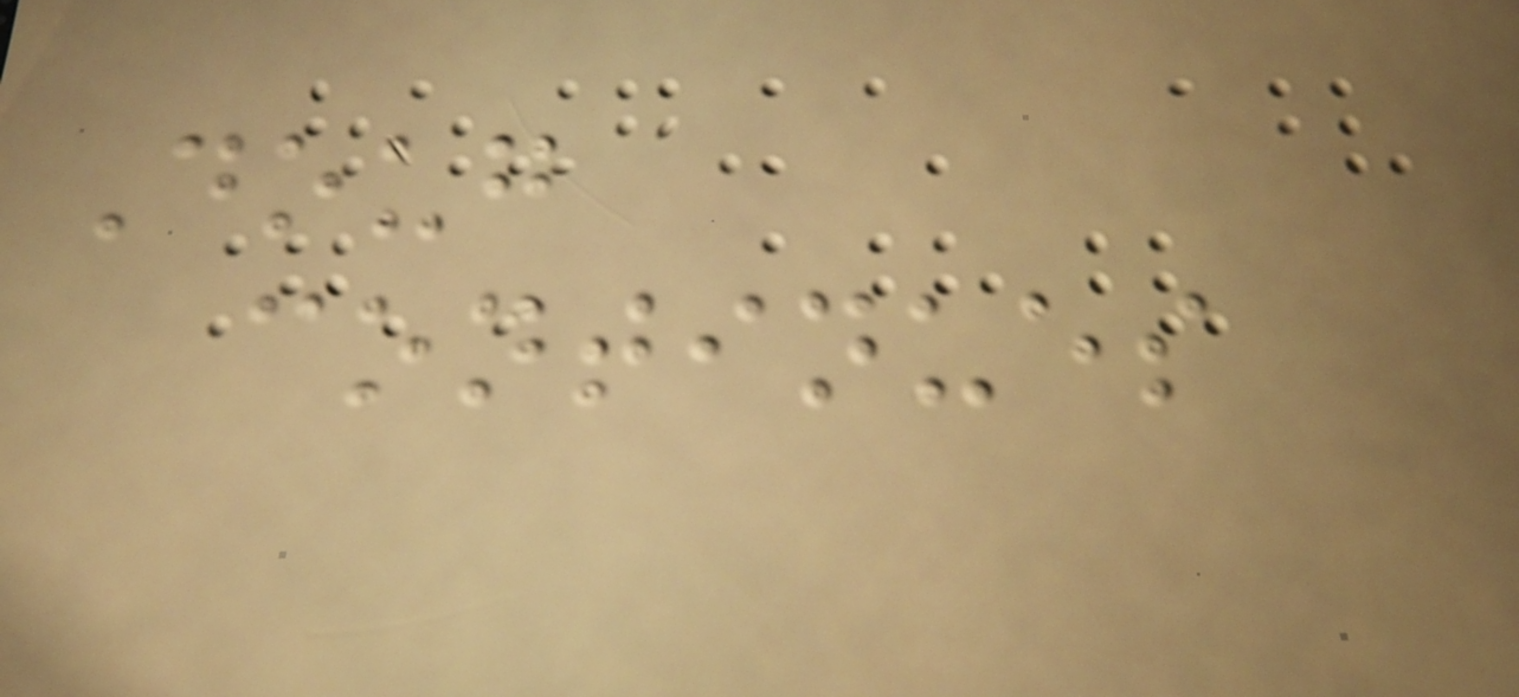Doug
continues
